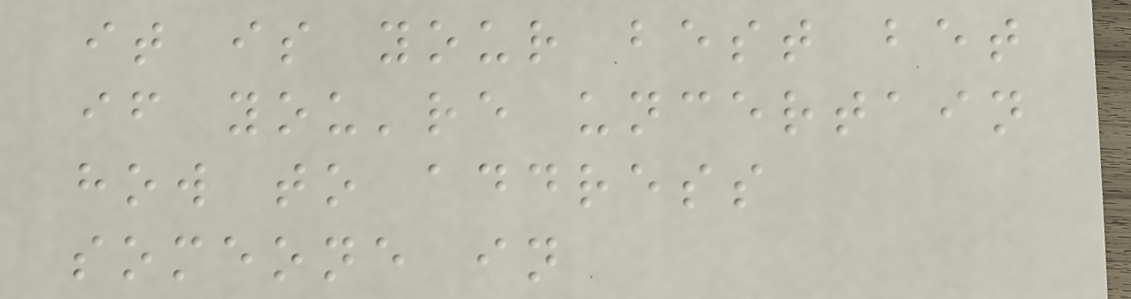it is your best bet
if you're uncertain
how to address
someone in
